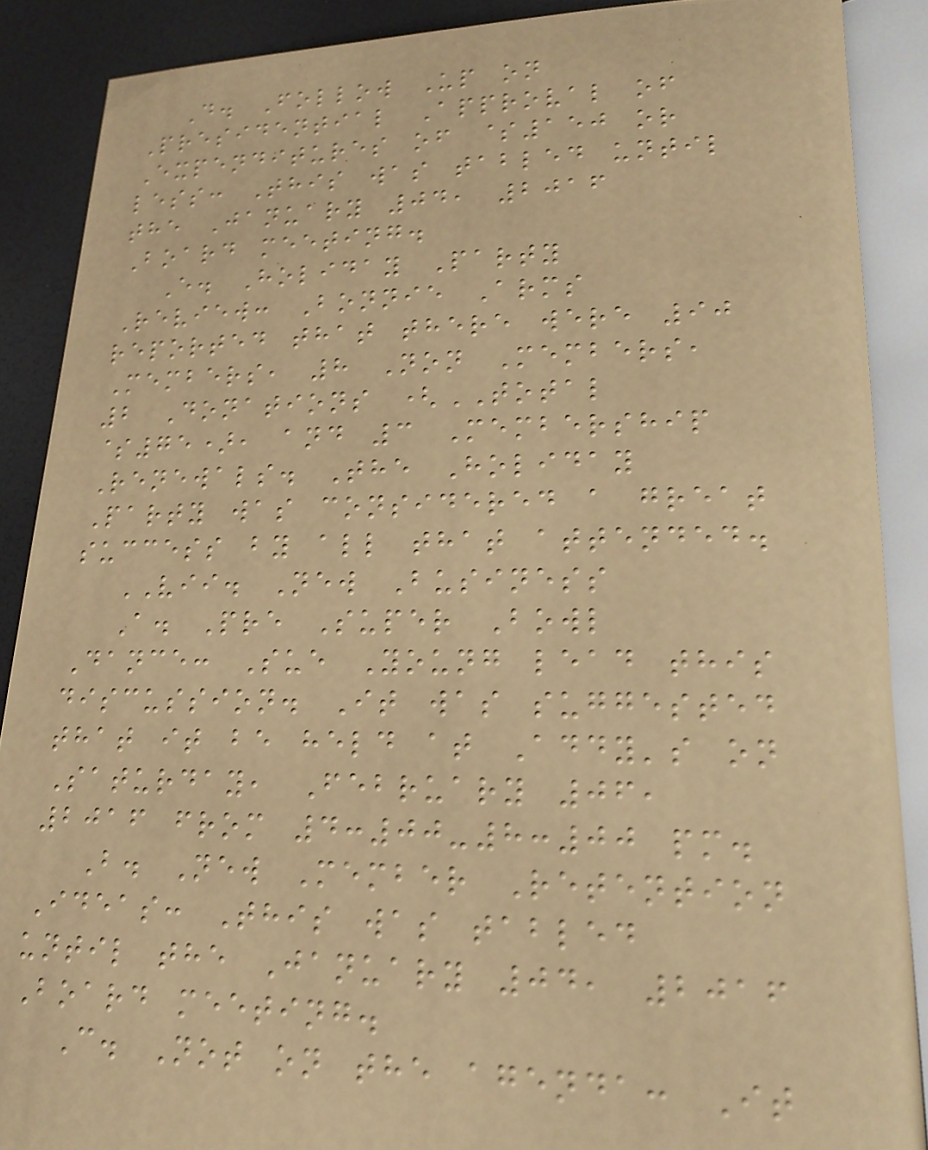D. Follow Up on
Presidential Approval of
Expenditures of $150 or
less: This was tabled until
the January 04, 2016
Board meeting.
E. Holiday Party
Review: Bonnie Arms
reported that there were 90
Members, 8 Non Members,
2 Donations (TOTAL
$75), and 3 Membership
Renewals. The Holiday
Party was considered a great
success by all that attended.
VII. New Business
A. Pre Super Bowl
Dance: Sue Young lead this
discussion. It was suggested
that it be held at Addy's on
Saturday, February 06,
2016 from 4:00-8:00 pm.
B. New Member Retention
Ideas: This was tabled
until the January 04, 2016
Board meeting.
C. Not on the agenda: It
